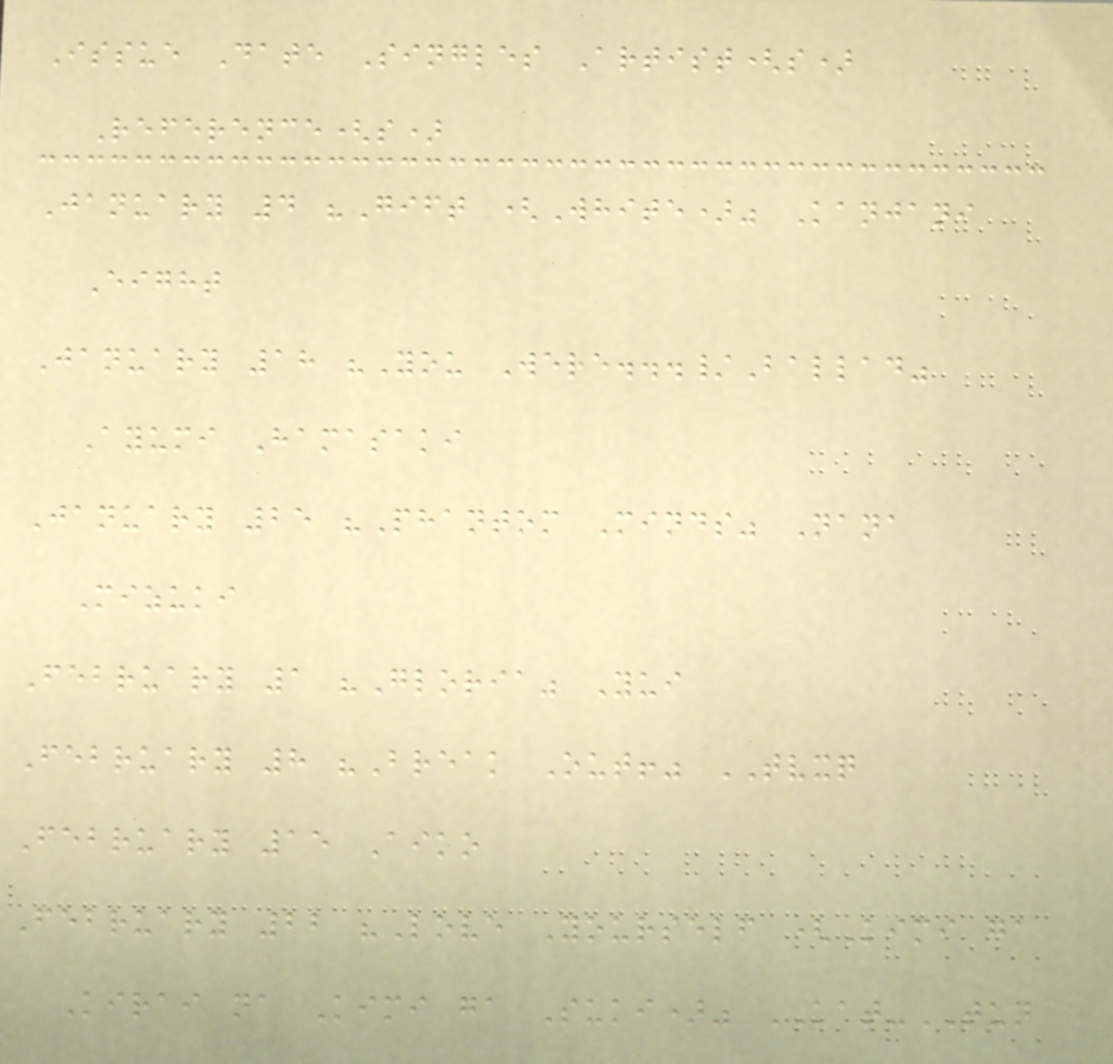Issue Date Singles Artist(s)
Reference(s)
January 4 "Gift (White)" Kanjani
Eight
January 18 "You Were.../Ballad"
Ayumi Hamasaki
January 25 "Phantom Minds" Nana
Mizuki
February 1 "Gloria" Yui
February 8 "Break Out!" TVXQ
February 15 Aiko
February 22 "Love Yourself (Kimi ga
Kirai na Kimi ga Suki)" KAT-TUN
